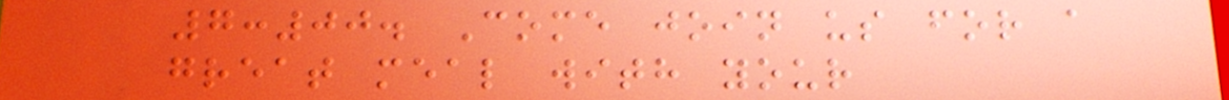7:00. Come join us for a
great meal with your
